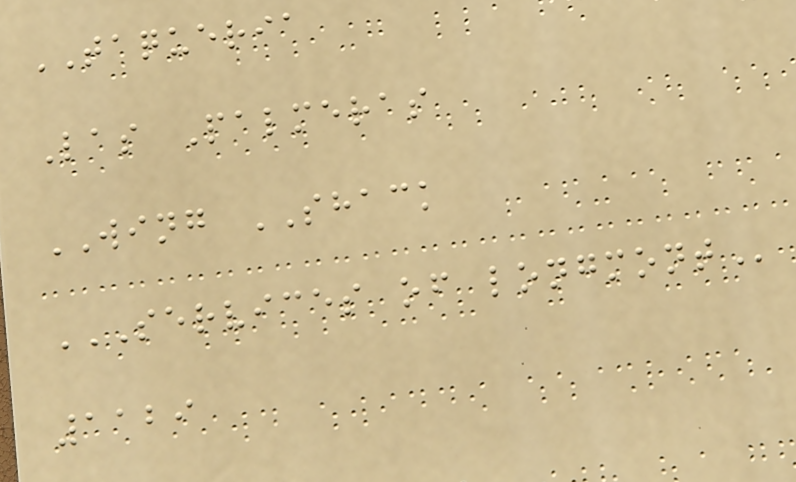TAQUERIA
Las Palmeras
WING SHACK
SERVICES OF LONGMONT
1129
